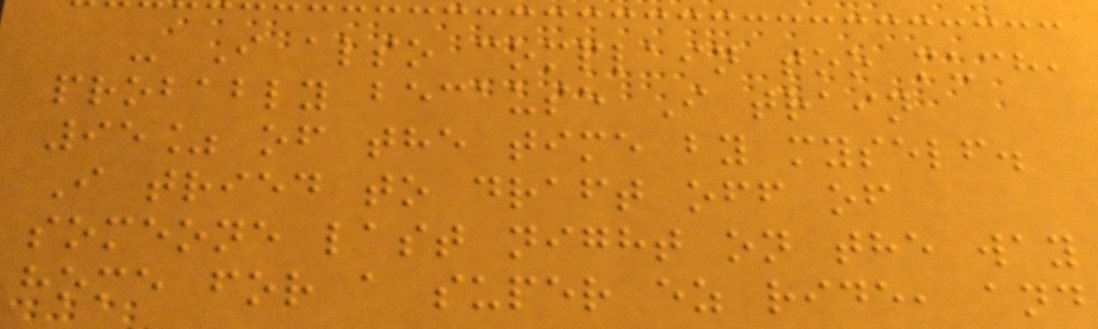- I also complain too much,
probably because I train
95% of the time by myself.
I tried to draft off of
someone last night on the way
home for a super ez ride, and
